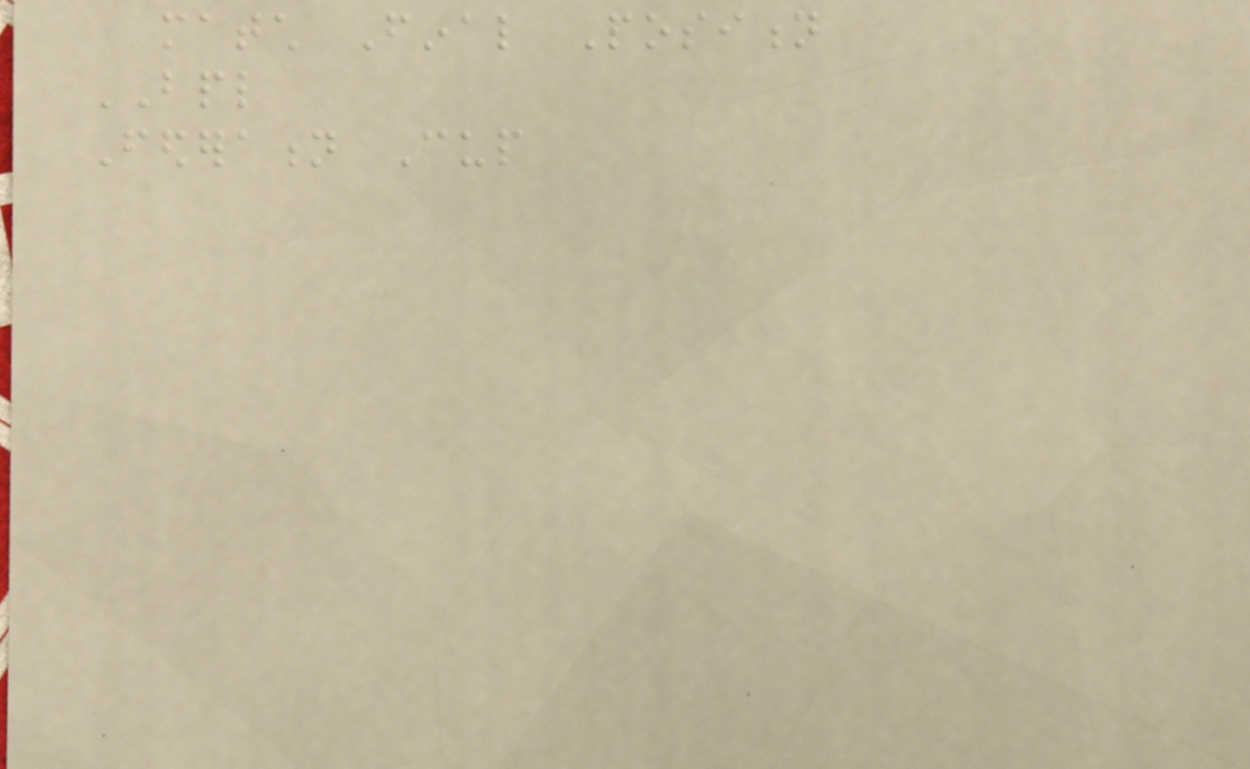match Final Position
BPL
Federation Cup
